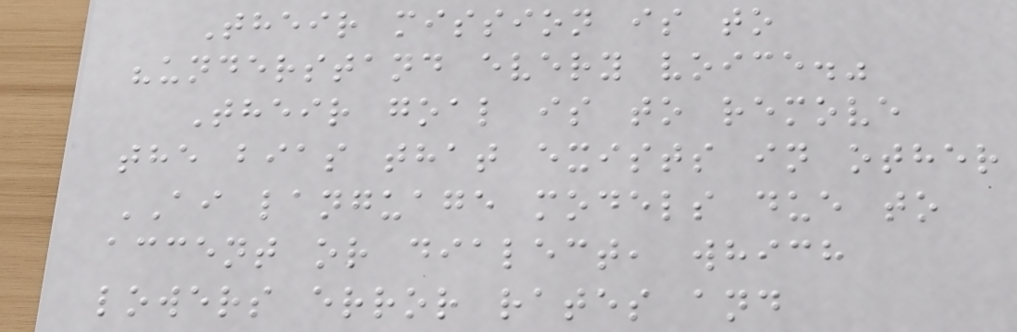Their mission is to
"understand every voice."
Their goal is to remove
the bias that exists in other
AI language models due to
accent or dialect, which
lowers error rates and
